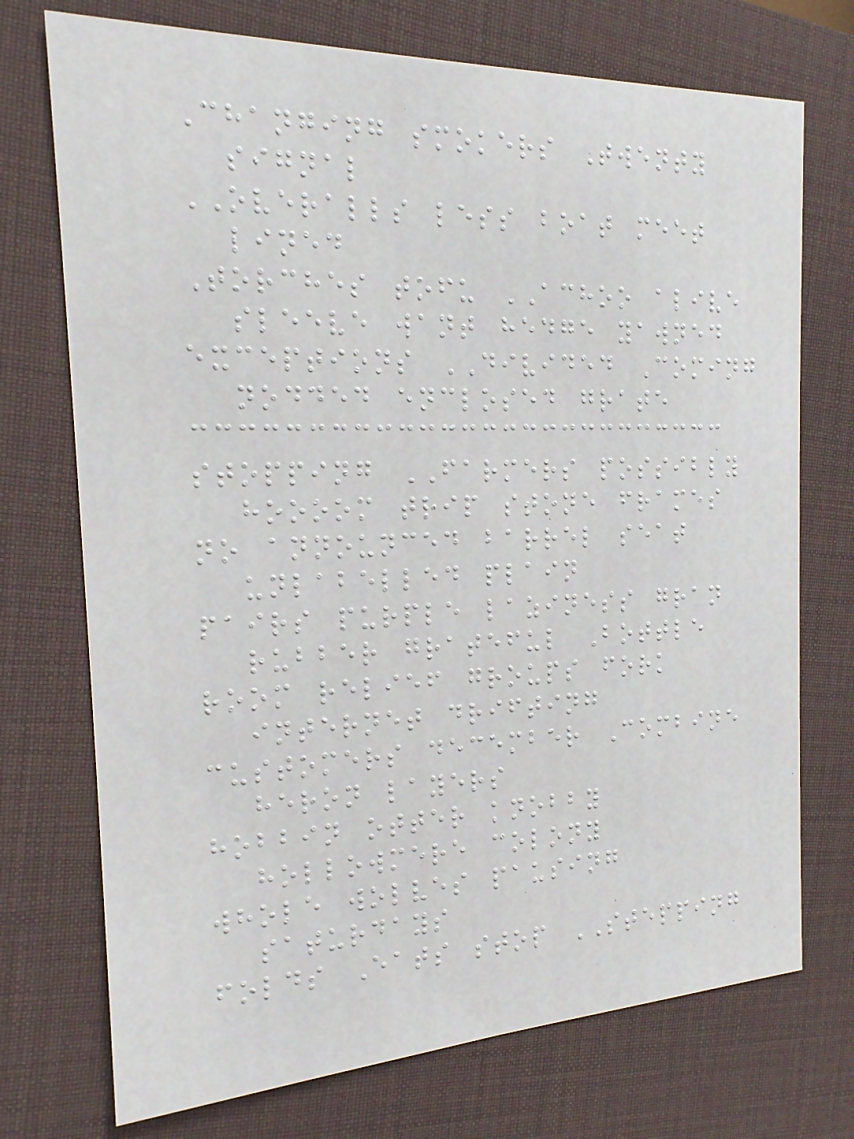Changing smokers Twenty
signal
OVERALLS less boat meet
lined
Torches tofu ACHOO alive
sleeve want hedge yawned
exceptions DIVIDED Coming
nodded enclosed grate
stopping FARMERS possibly
hoooom trip stone frames
no announced barrel seat
unlabelled plain
pairs purple laziness gran
rubber grateful Bottle
room relief groups fork
internet drifting
customers december Combine
heron layers
hobbin otter knobby
hollowmere colony
whole wolves pausing
saturdays
folds Eats stop STEPPING
